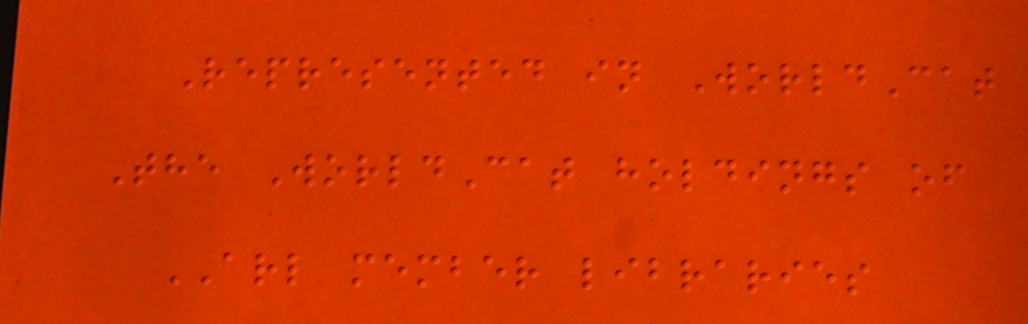Represented in WorldCat
The WorldCat holdings of
ARL member libraries
